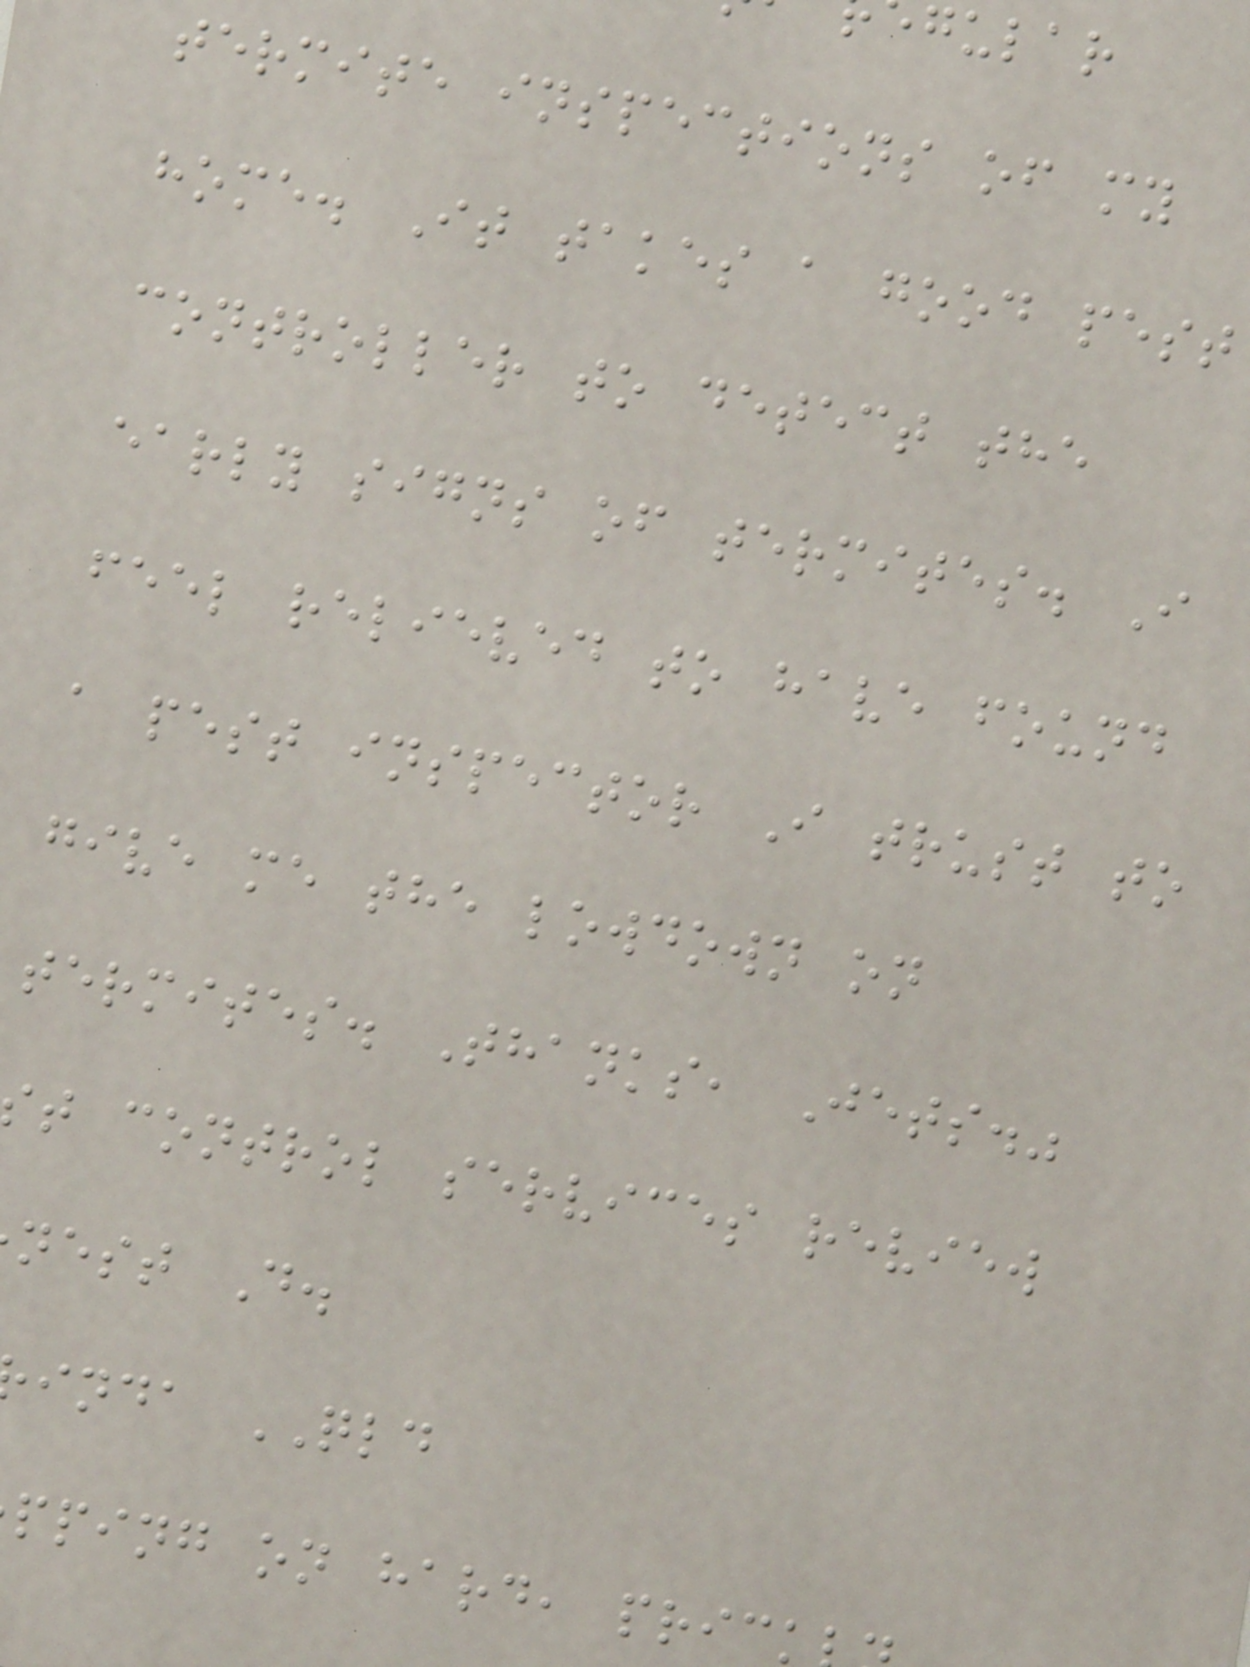termite inspections of my
home. It takes a good pest
controller to detect the
early signs of termites. I
feel relieved to have found
a pest inspector I trust to
give me the lowdown on
termites. Thanks, Jets."
t control services review
nest D.
inda QLD
pping on hard, pric
